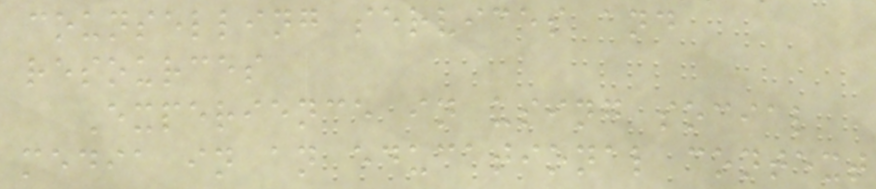counselling services and
resources
Experience in using social
media in an educational context
